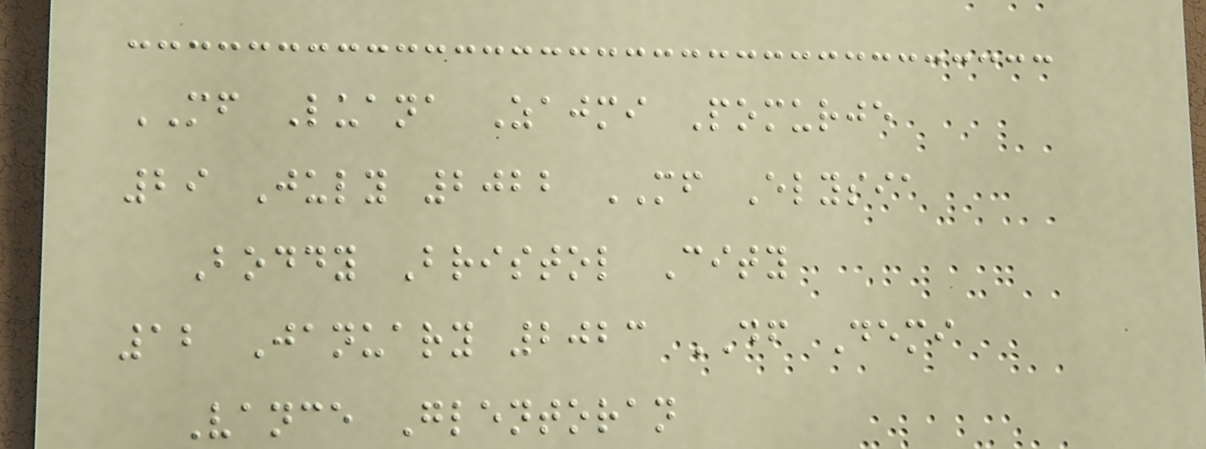MF Luana Zajmi Pomurje
29 July 2022 MF Elysia
Boddy Bristol City
12 January 2023 DF Demi
Vance Glentoran
